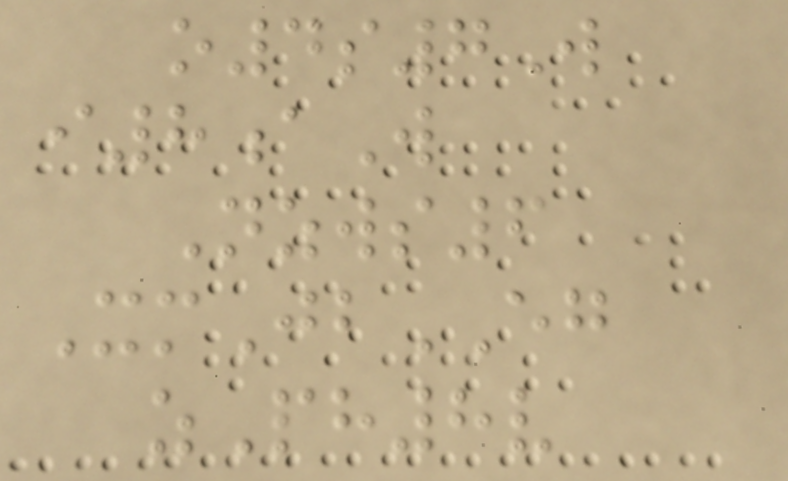o4s7W
i8aW
Nzws6
XmJbEG
zPh8v
